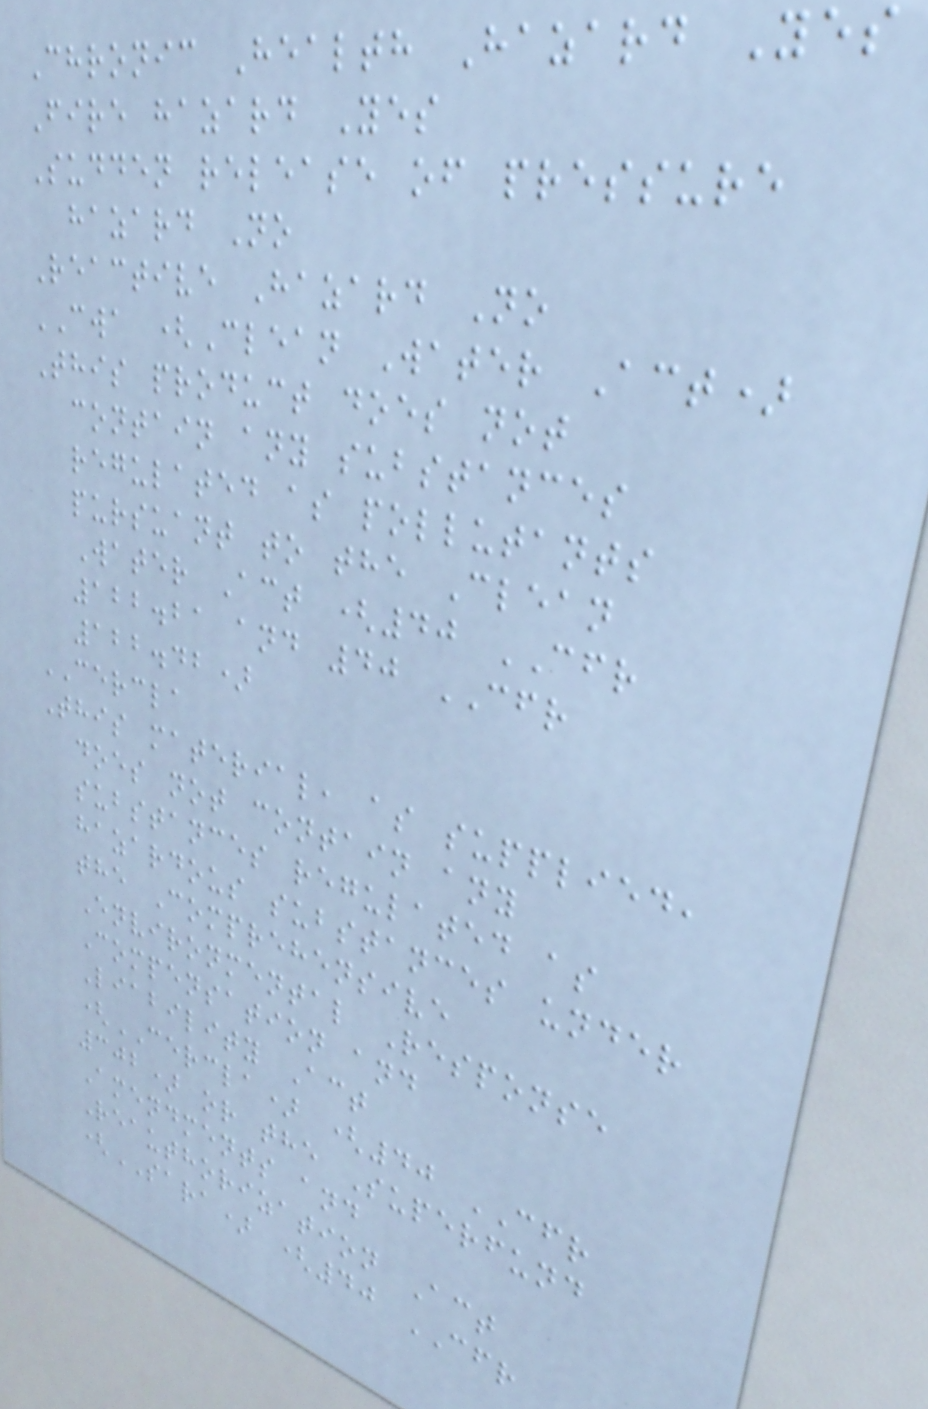Chronic Health Hazard Yes
Fire hazard Yes
Sudden release of pressure
hazard No
Reactive Hazard No
CWA (Clean Water Act)
This product does not
contain any substances
regulated as pollutants
pursuant to the Clean
Water Act (40 CFR
122.21 and 40 CFR
122.42)
CERCLA
This material, as supplied,
does not contain any
substances regulated as
hazardous substances under
the Comprehensive
Environmental Response
Compensation and
Liability Act
(CERCLA) (40 CFR
302) or the Superfund
Amendments and
Reauthorization Act
(SARA) (40 CFR
